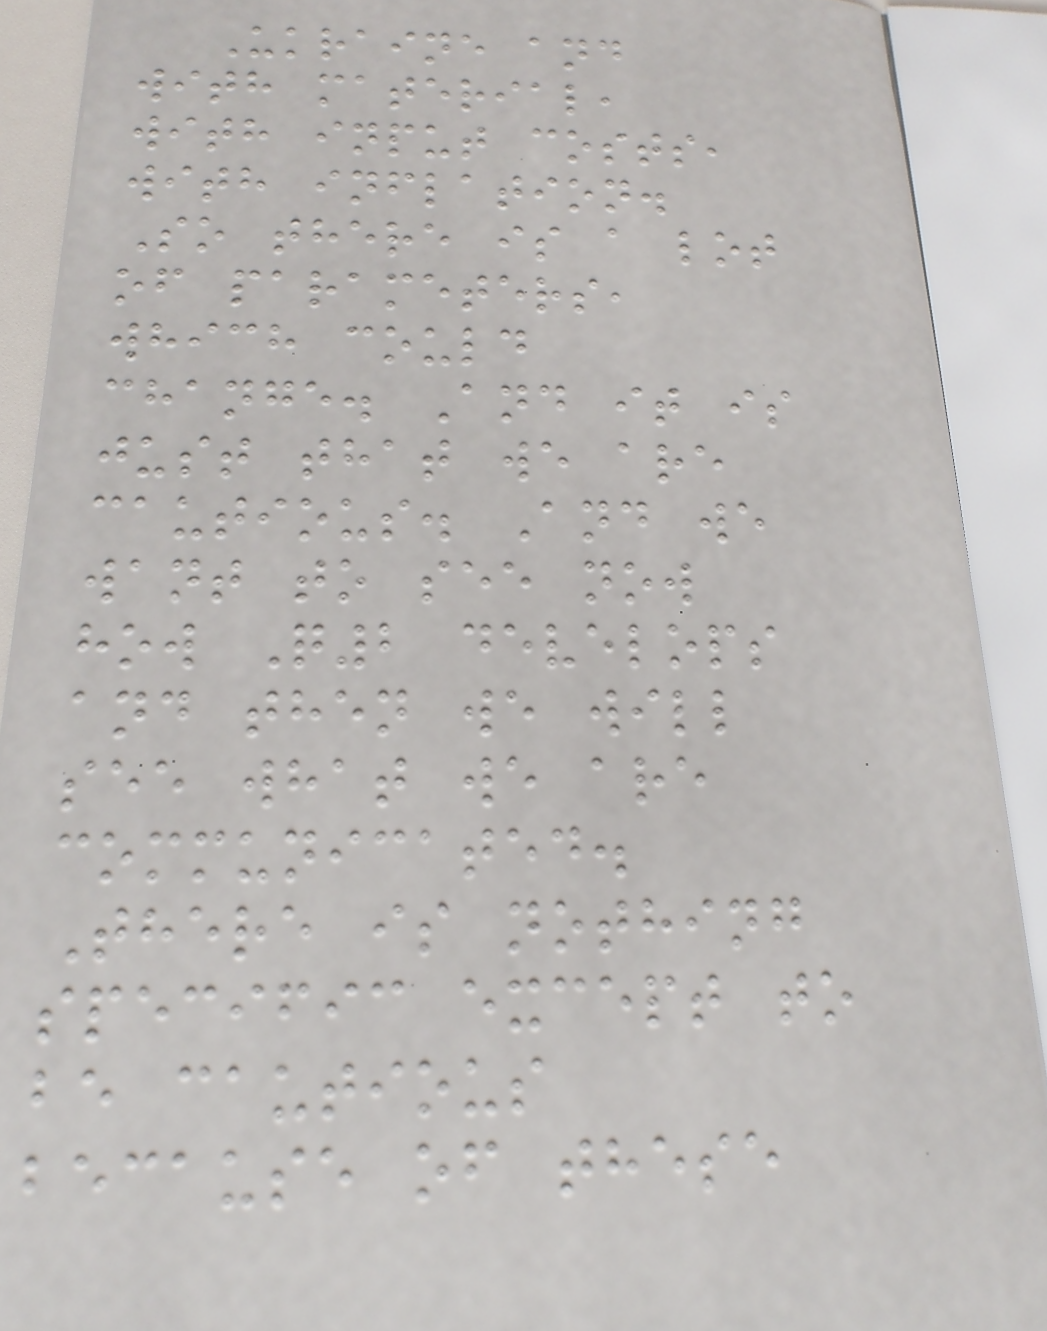Ukraine and
with material,
with input costs,
with inflation.
So there is a lot
of parameters,
which could
change. And it is
just that we are
cautious. And we
want to see now
how Q2 develops
and then we will
see what we are
communicated.
There is nothing
specific except to
be cautious
because of these
